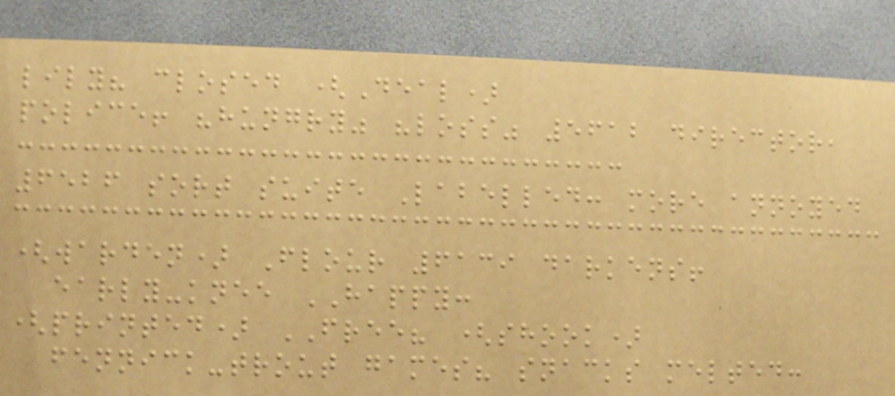lily? closed (Deal)
police! "hungry" "loss" 5612 director,
6526 sort suite Labelled: more annoyed
(warden) Flour 6139 darkens!
early-knee HAPPY:
(printed) FREE? (shook)
fennick-trout games? snacks melted:
